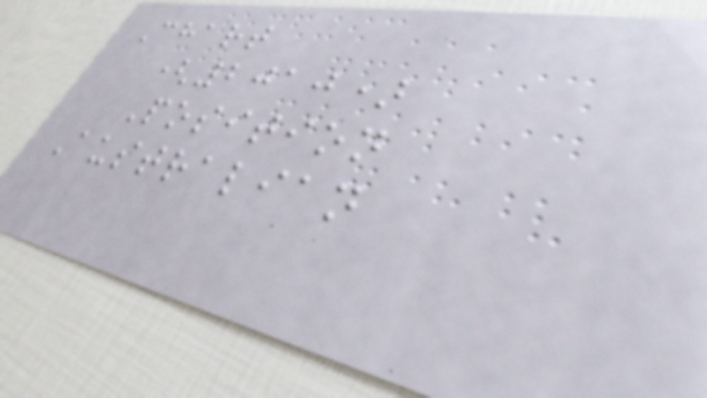Chart
(2010)
Position
Australian
